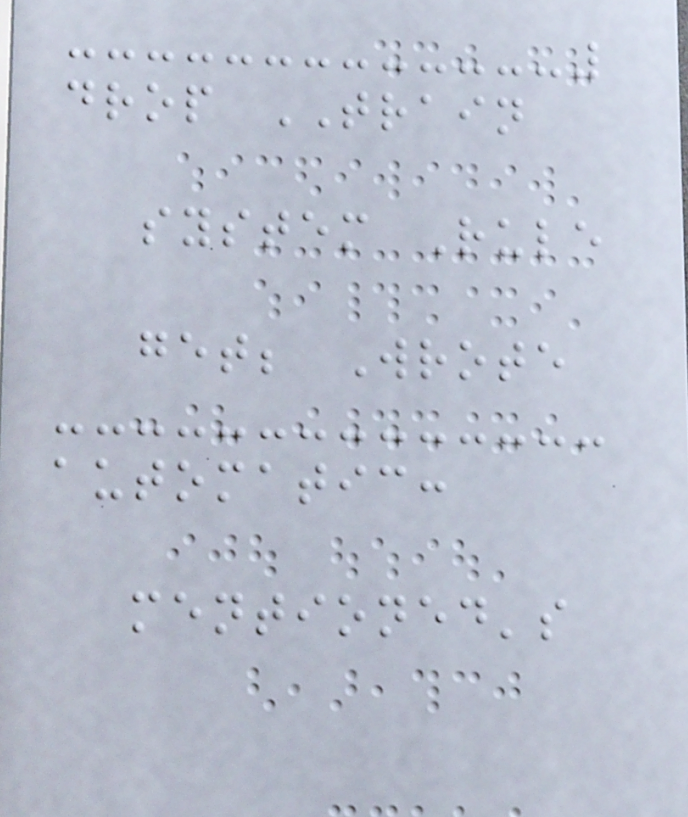drop TRAIN
system Rule
get; Wrote
automatic:
mentioned's
